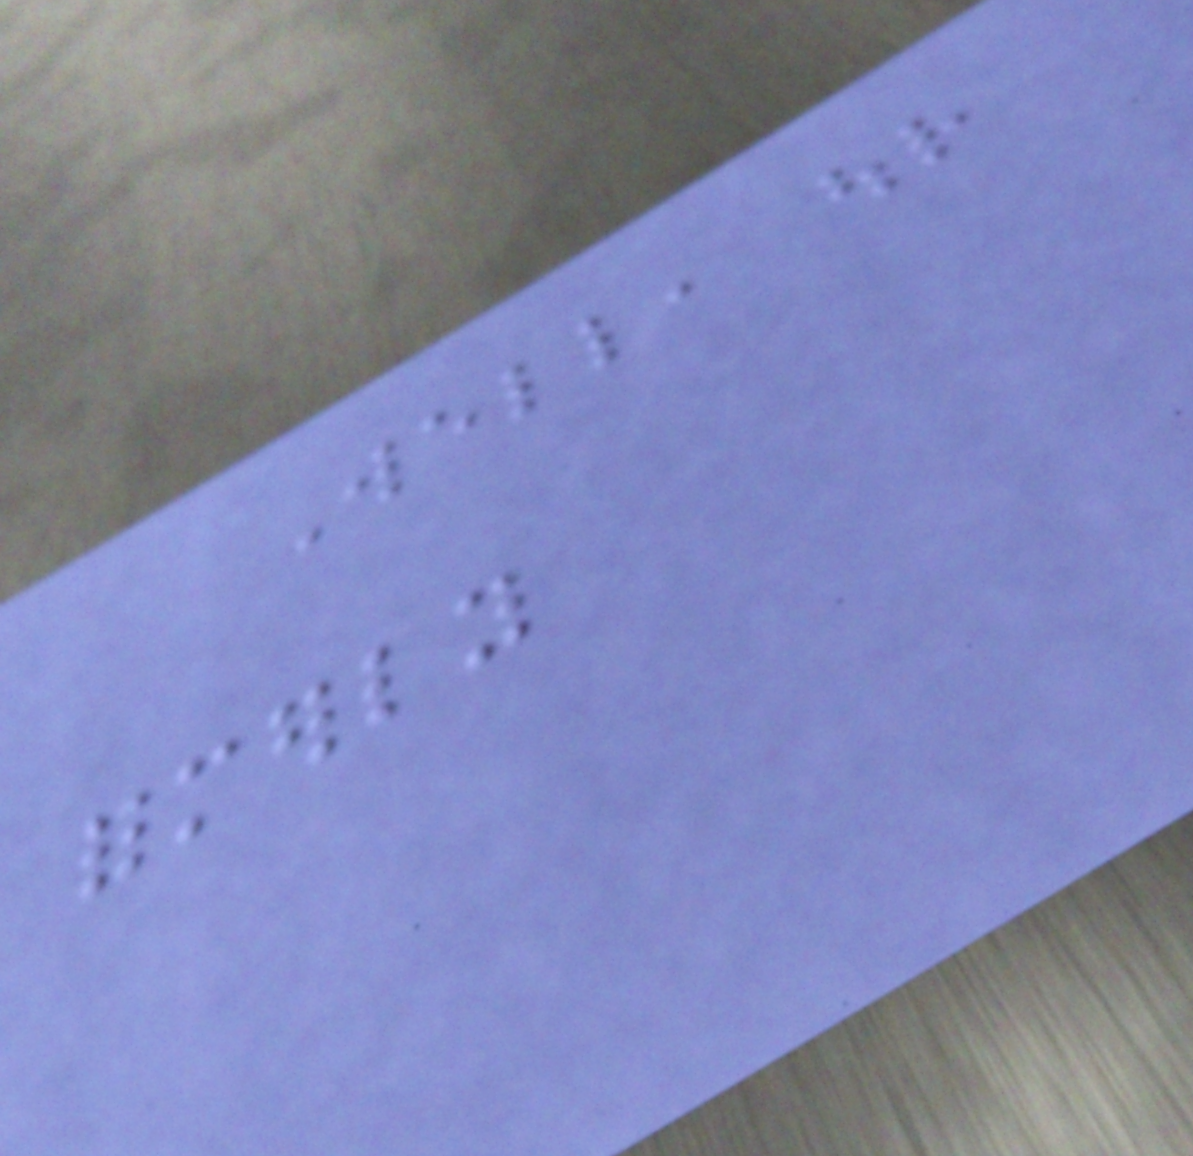Well, our
formerly
